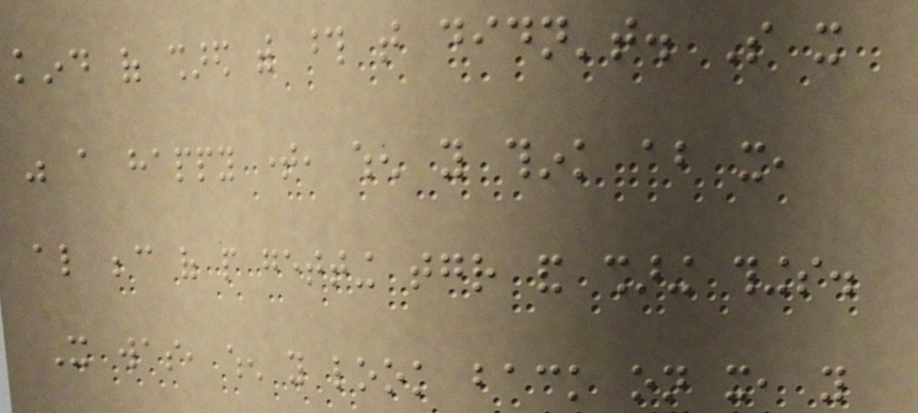kind of shared with those that didn't. So it
was a happy time, when you think about it,
also because of people getting together and sharing things.
It was, when you look back on it, you
